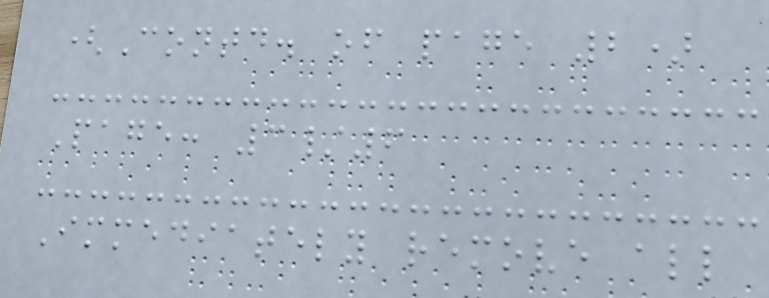(Contd. of page 2)
Page: 3/6
Immediately remove all
